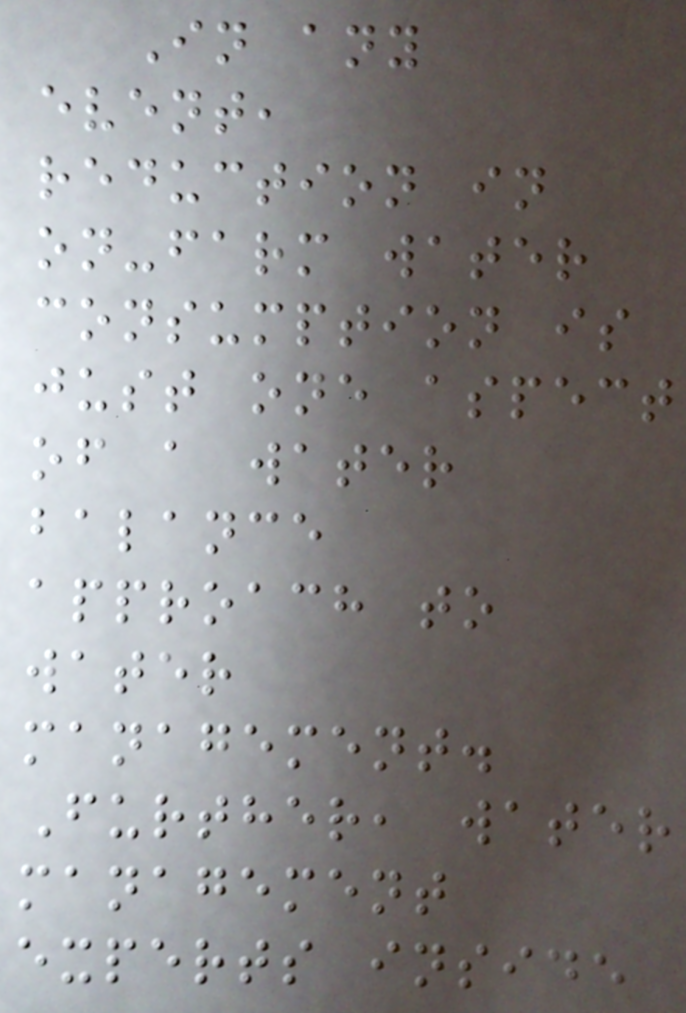In any
event,
reduction in
on-farm water
consumption is
just one aspect
of a water
balance
approach to
water
management.
Further, water
management
experts inside
